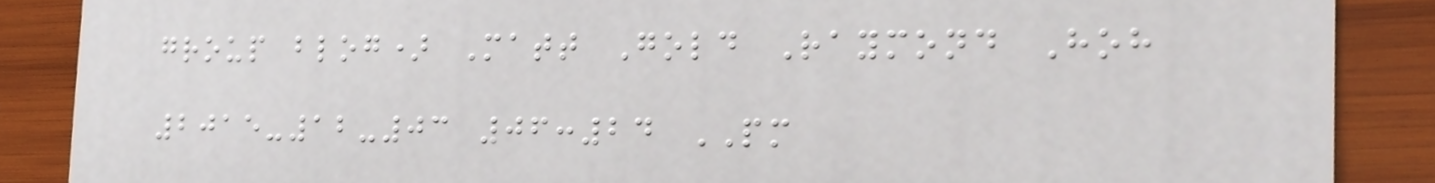group blog) Matt Gold Raymond Hoh
2015-12-03 06:24 PM
